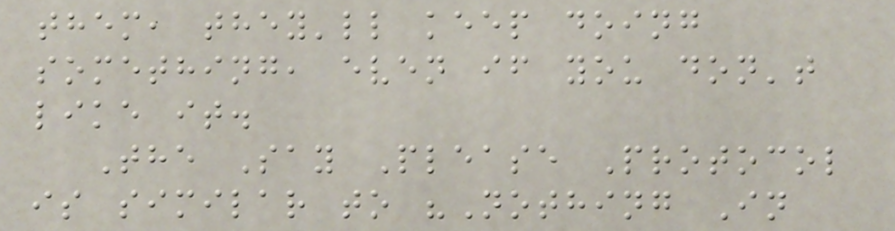them, they'll keep doing
something, even if you don't
like it.
The Say Please Protocol
is similar to "Nothing In
